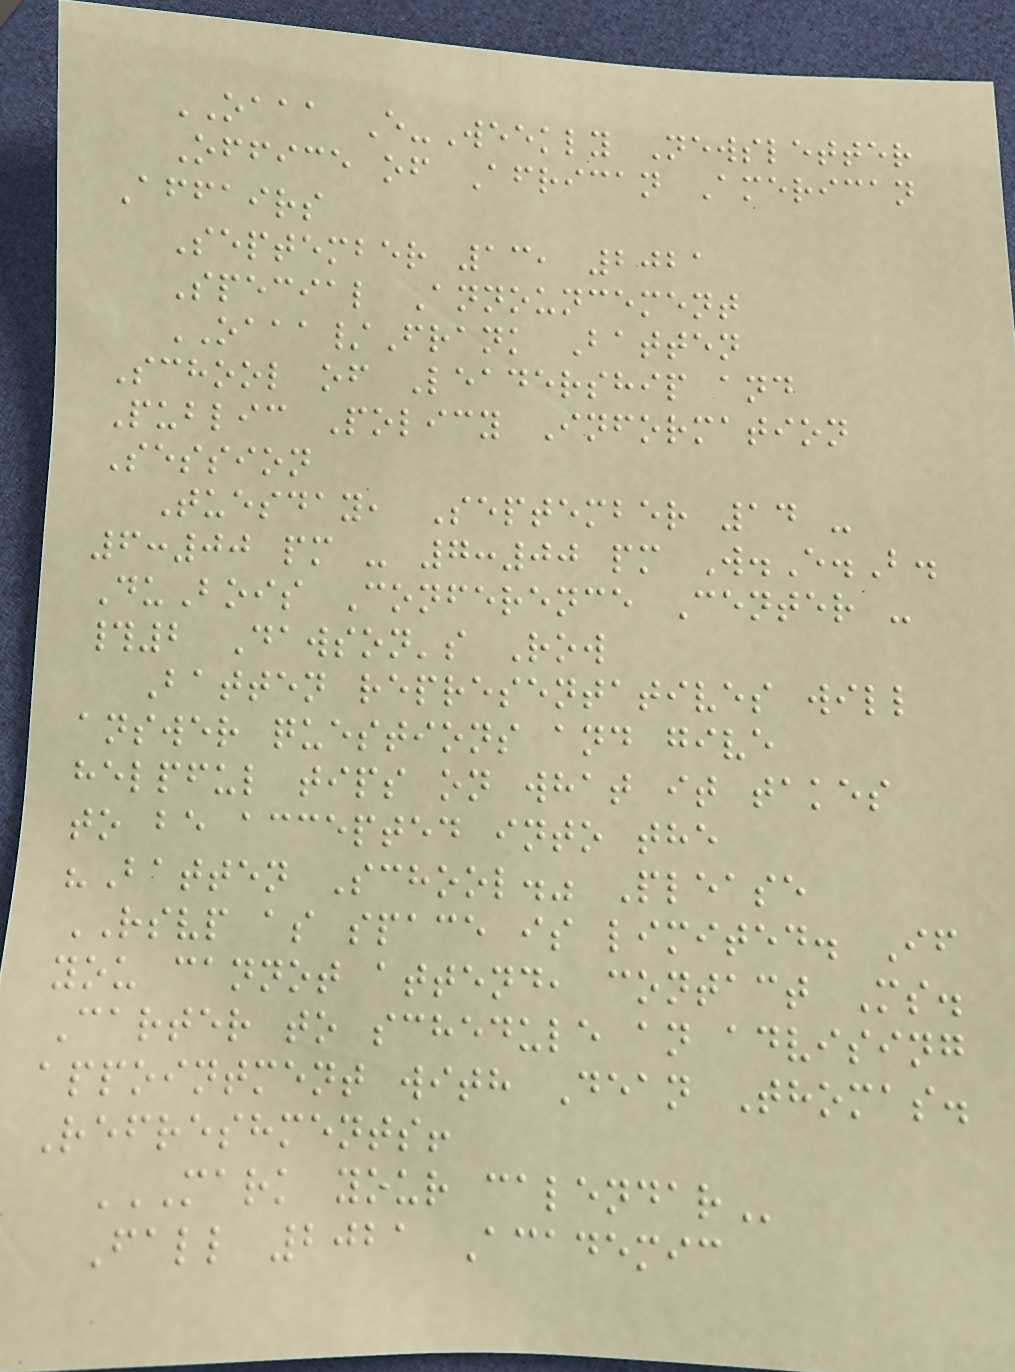OAAA E-Weekly Newsletter
Office of African American
Affairs
September 13, 2021
Special Announcement
OAAA/Frank Batten
School of Leadership and
Public Policy Information
Session
Tuesday, September 14 -
6:00 pm - 7:00 pm W.E.B.
DuBois Conference Center -
#2 Dawson's Row
Batten representatives will
answer questions and give
helpful tips on what it takes
to be accepted into the
"Batten School." Please
RSVP as space is limited. If
you cannot attend, contact Ms.
Carter to schedule an advising
appointment with Dean Thomas.
Refreshments!
MARK YOUR CALENDAR
Fall 2021 Academic
